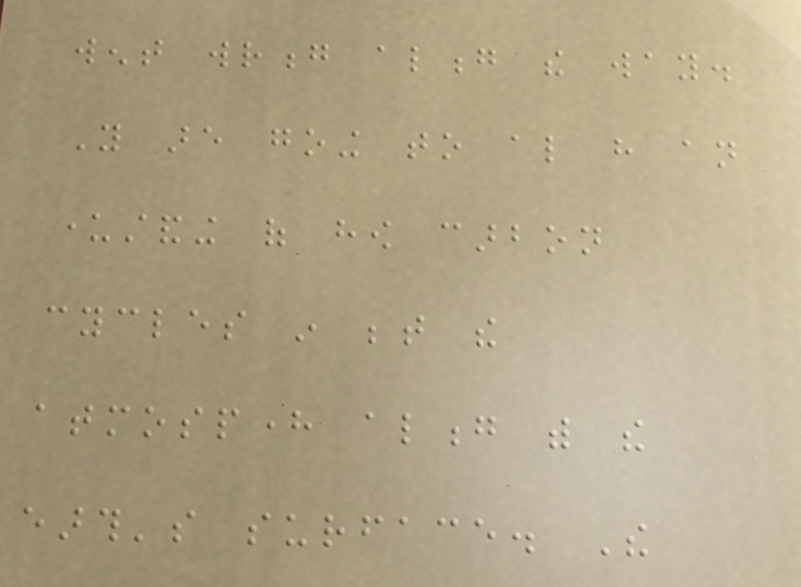went wrong along the way.
You are going to also have an
understanding of how carbon
cycles in between the
atmosphere along with the
earth's surface. The
